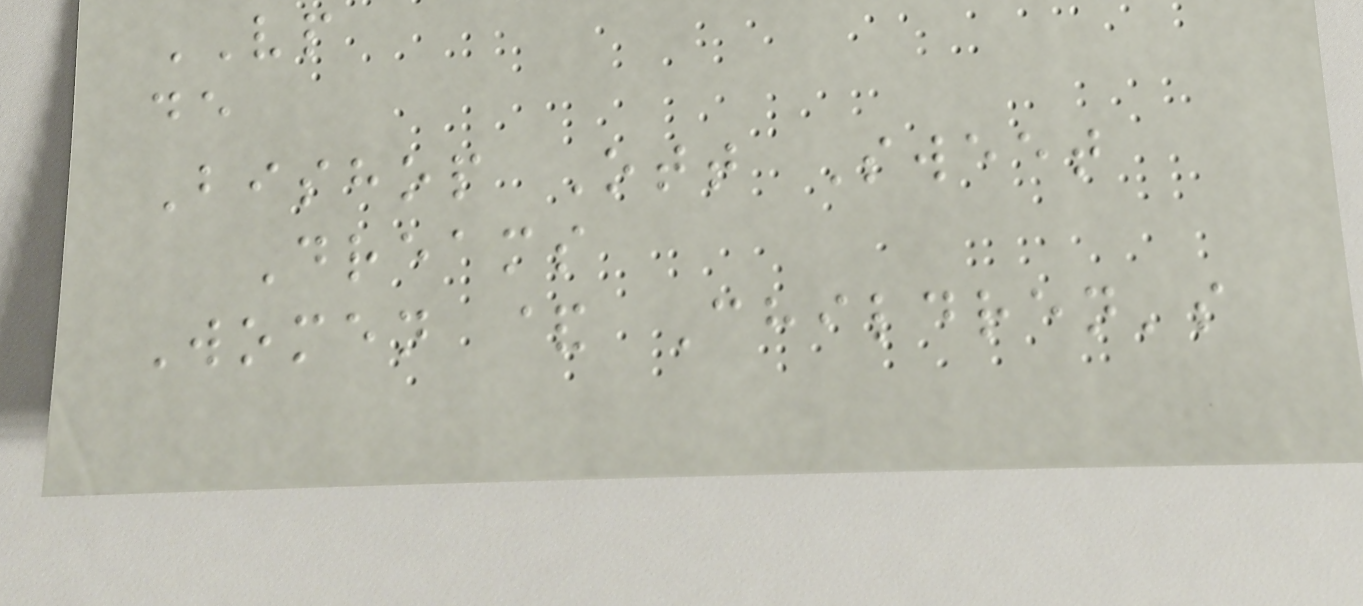VP
de
Bishop Ott Sweet
Dreams
Women & Children's
